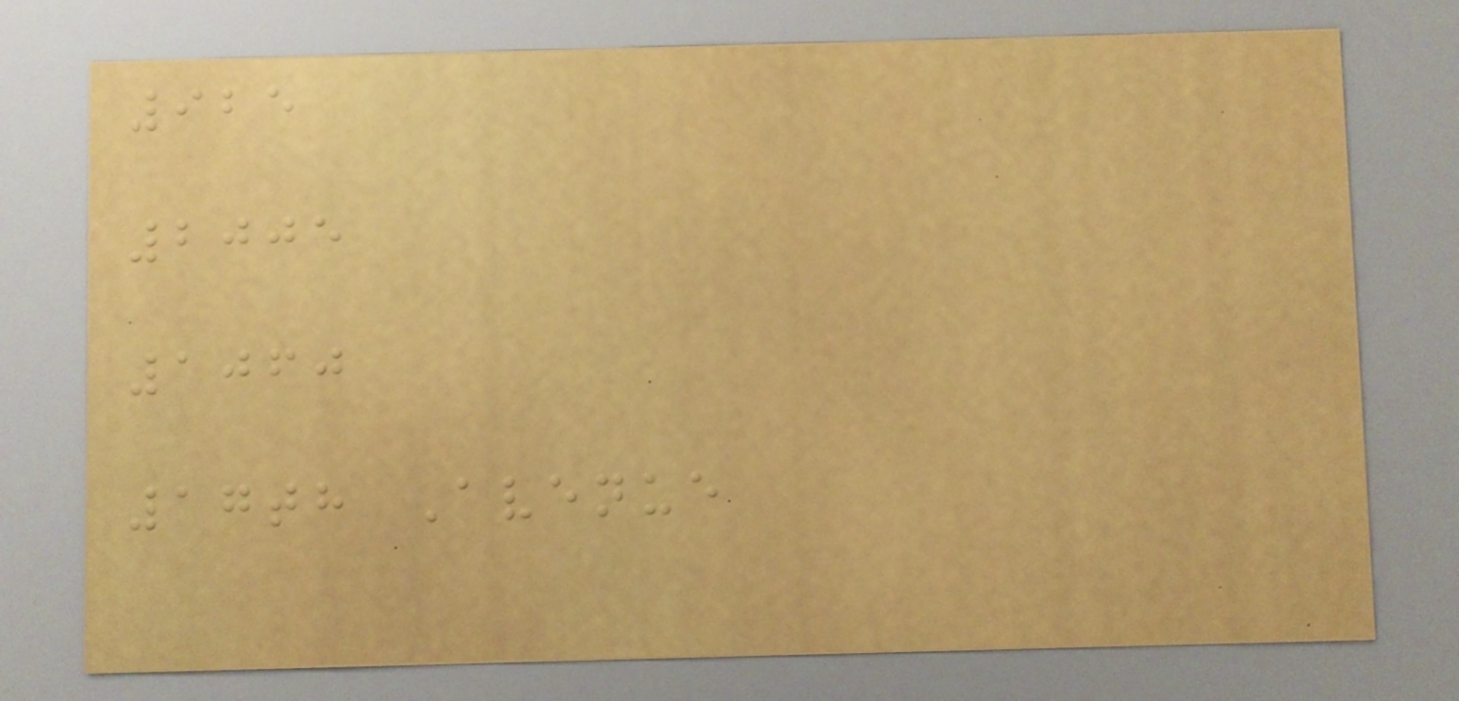925
2005
1060
17th Avenue
